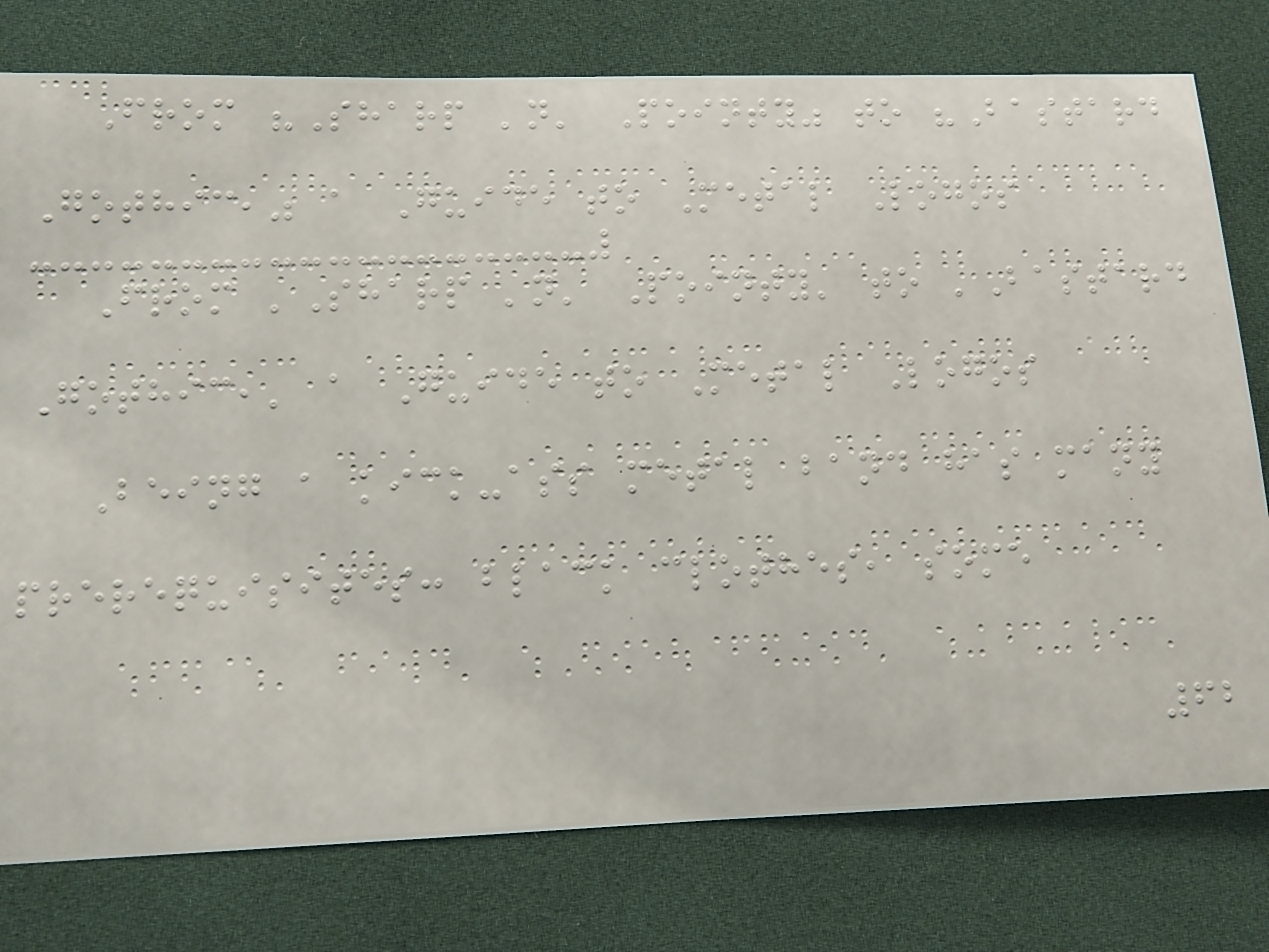From "Sharp 'n' Pointy" to "Bastard
Gothic," a Guide to Metal Logos
From 'Sharp 'n' Pointy' to 'Bastard
Gothic,' a Guide to Metal Logos
Being a kick-ass metal band has many
prerequisites: black clothes, some
62
